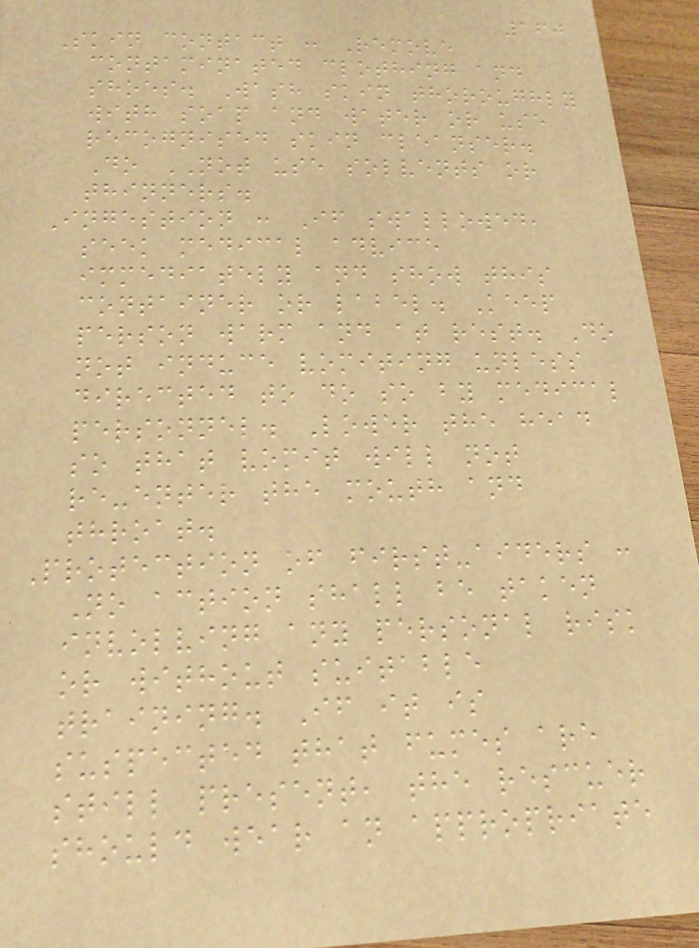160
Skin contact : Remove
contaminated clothing and
shoes. Wash skin thoroughly
with soap and water or use
recognised skin cleanser.
Do NOT use solvents or
thinners.
Ingestion : If swallowed,
seek medical advice
immediately and show this
container or label. Keep
person warm and at rest. Do
not induce vomiting unless
directed to do so by medical
personnel. Lower the head
so that vomit will not
re-enter the mouth and
throat.
Protection of first-aiders :
No action shall be taken
involving any personal risk
or without suitable
training. If it is
suspected that fumes are
still present, the rescuer
should wear an appropriate
